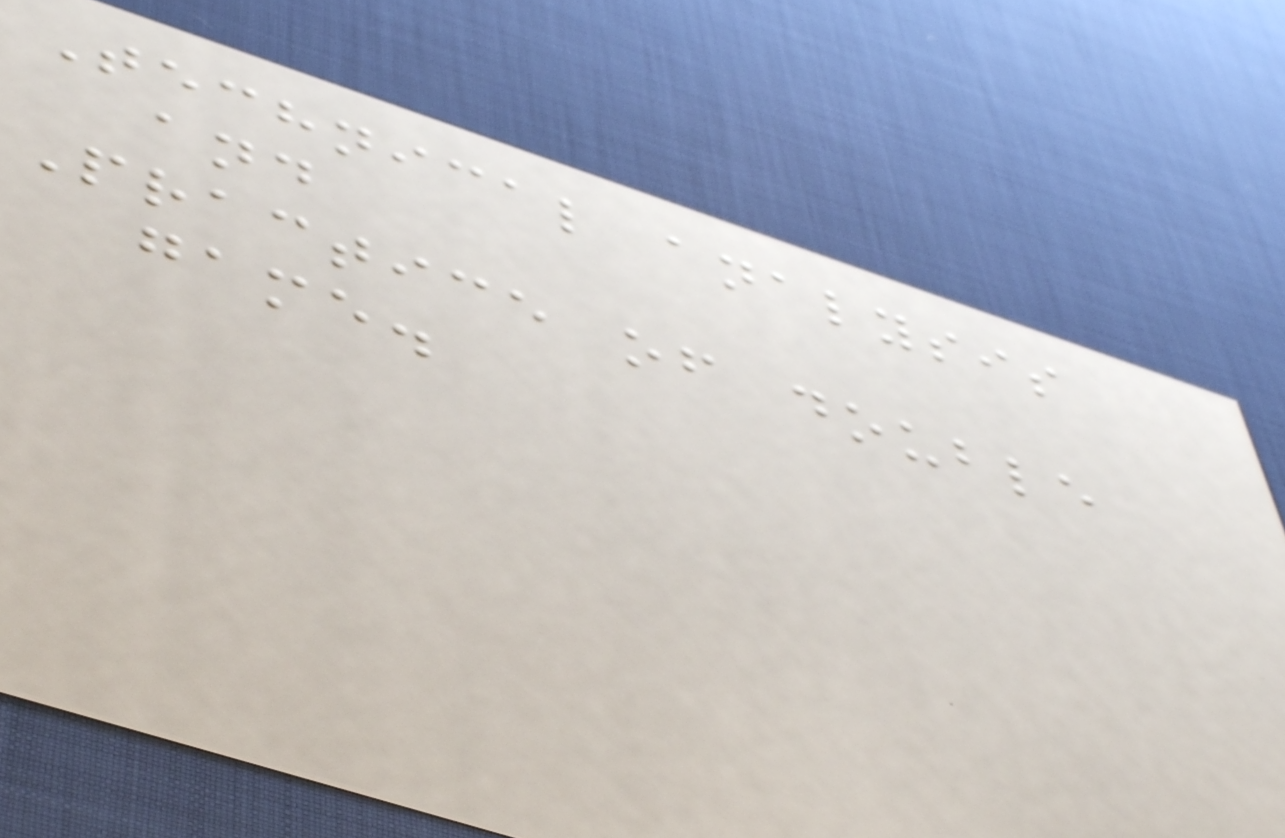Technical analysis
and
Practice of double
game.
